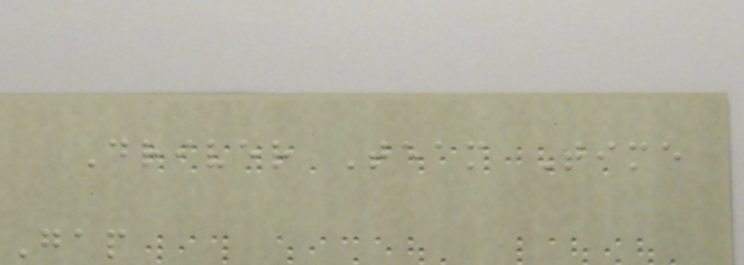Driver Team Time
Gap
